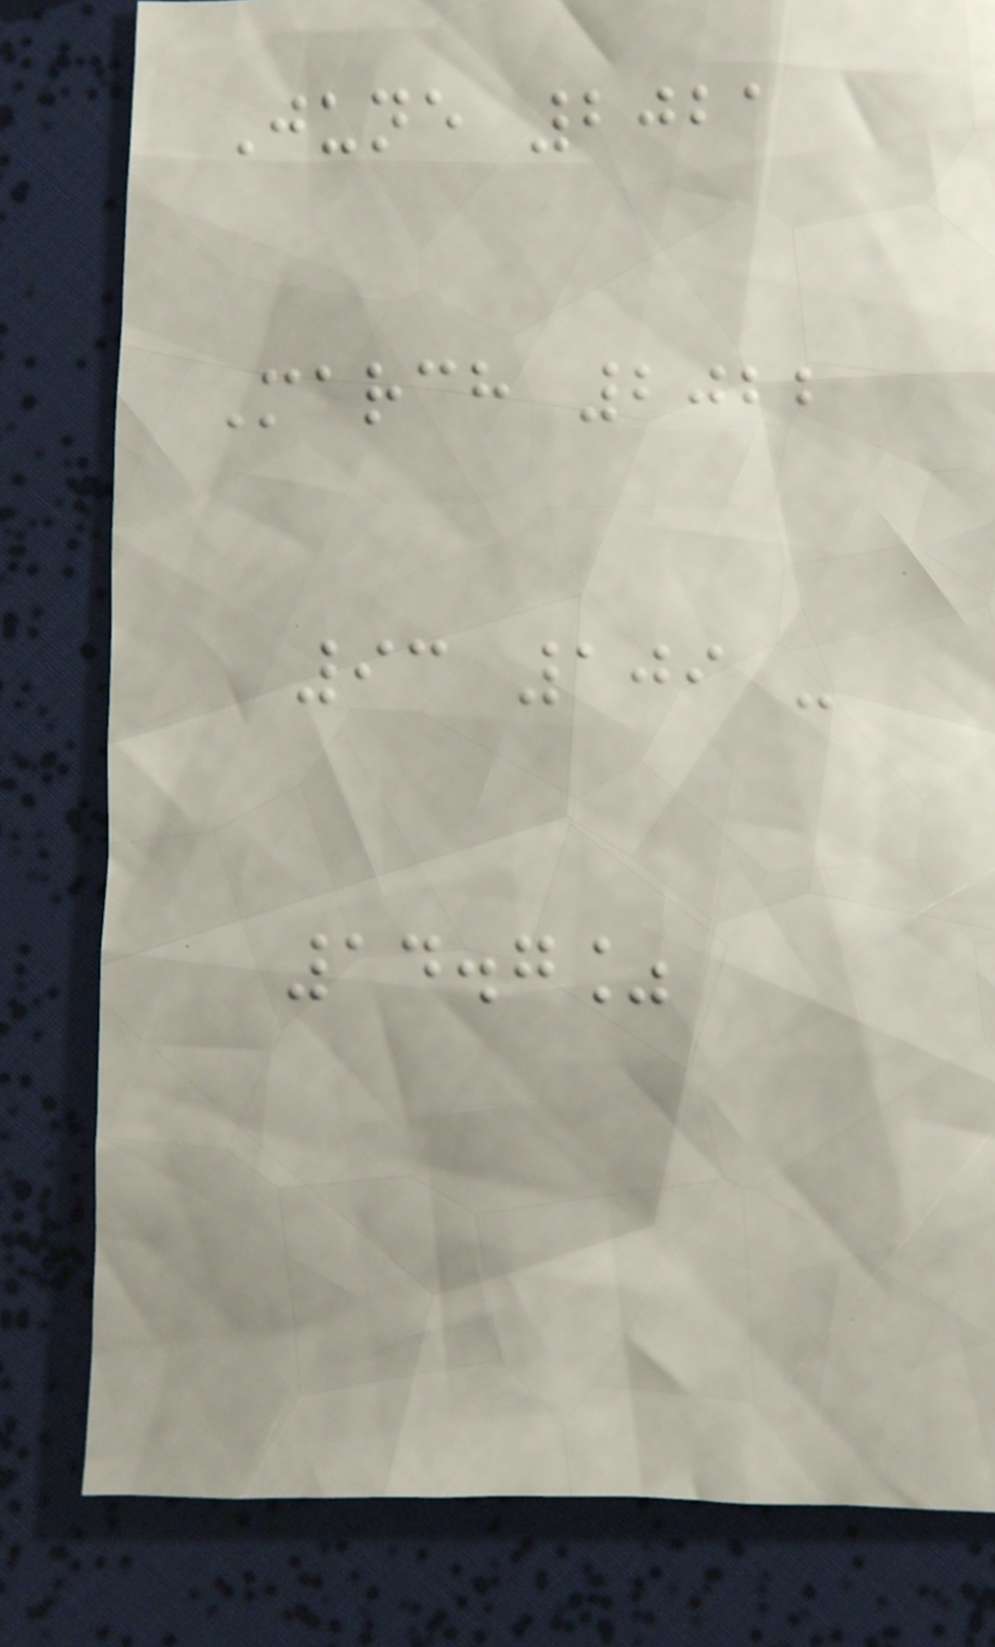June 2021
March 2022
93 109 -
14.7%
